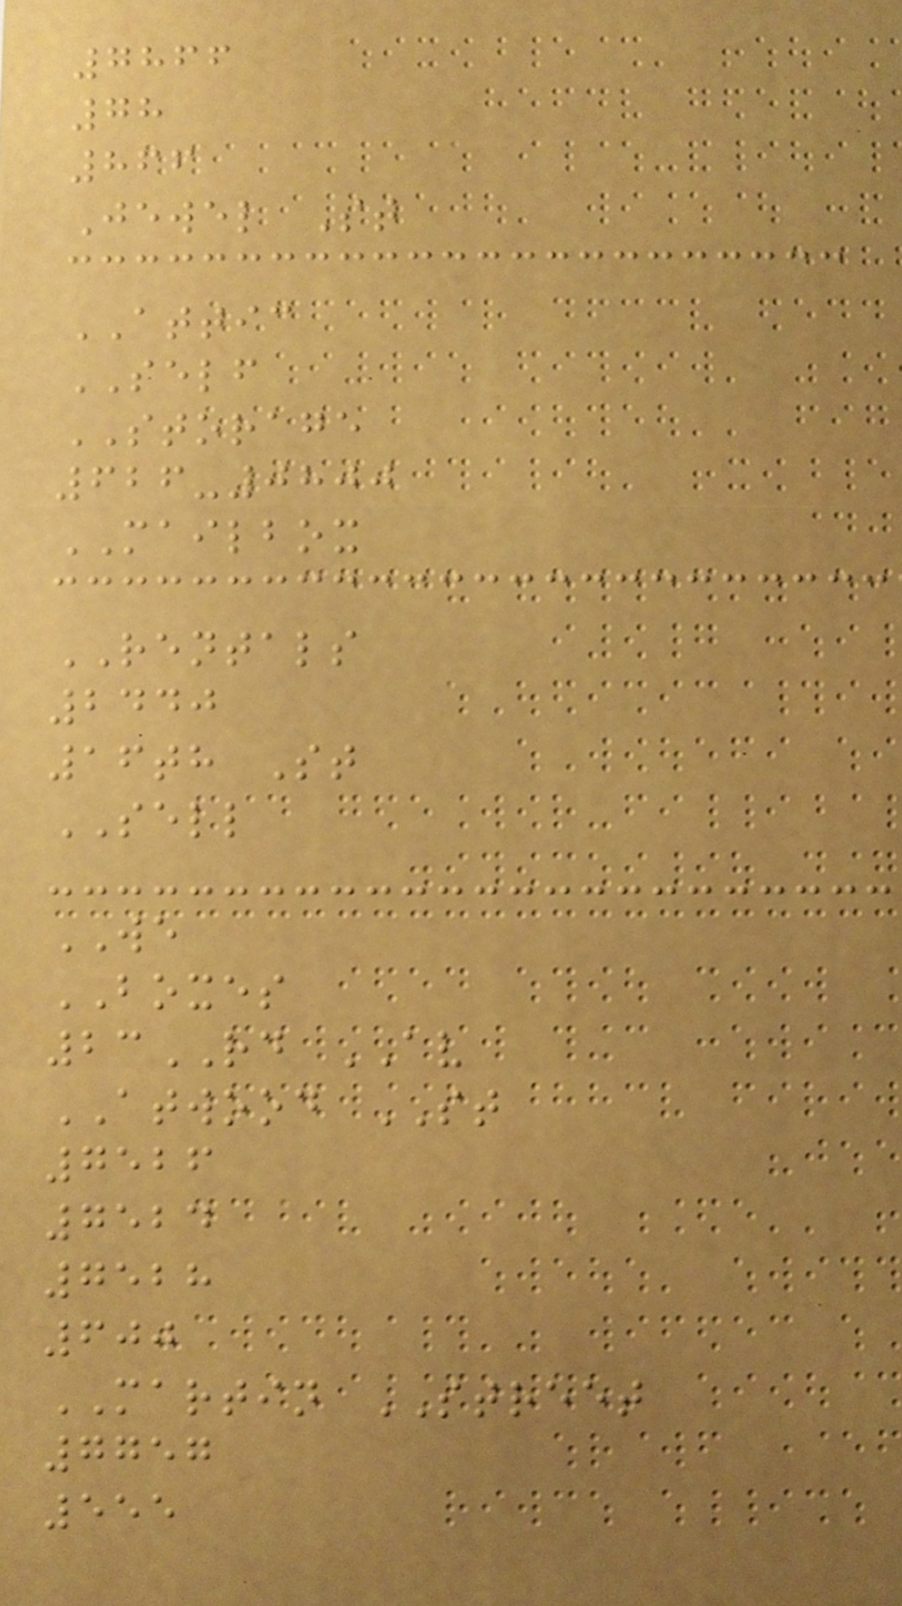7866
78
866
Jewel St
ATTIC
SELF
STORAGE
626-0800
MAILBOX
RENTALS
2440
16th St
SELL
WE
BOXES
23RD AV
ATWOOD ST
7526
7524
7528
600
MARTIN STREET
7757
555
